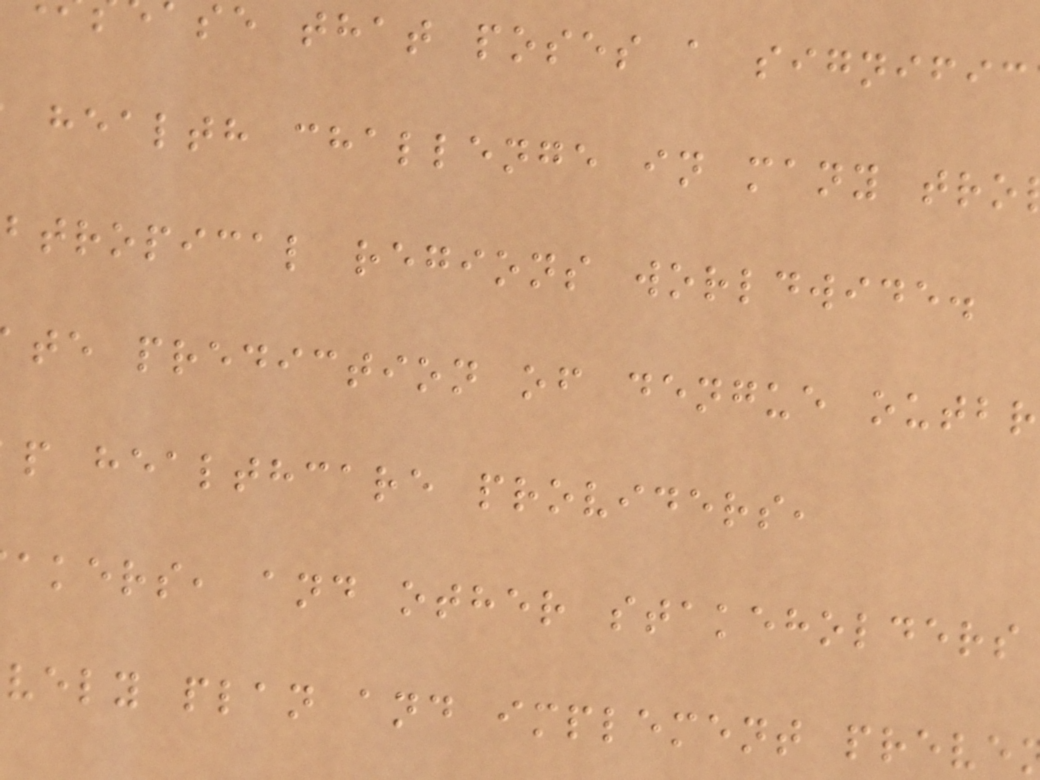se that poses a signific
health challenge in many tro
btropical regions worldwide.
te prediction of dengue outbr
p healthcare providers,
akers, and other stakeholders
vely plan and implement preve
